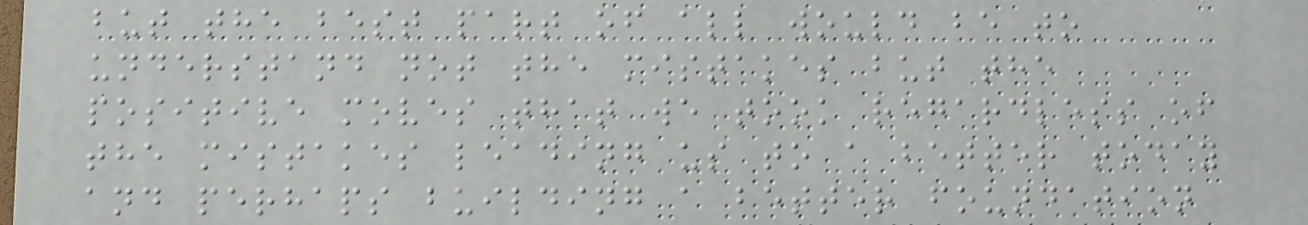but the best part of all would be to
understand not the mistakes but the
positive moves that we took regardless of
the mistakes leading us to a better today
and perhaps building a better foundation
